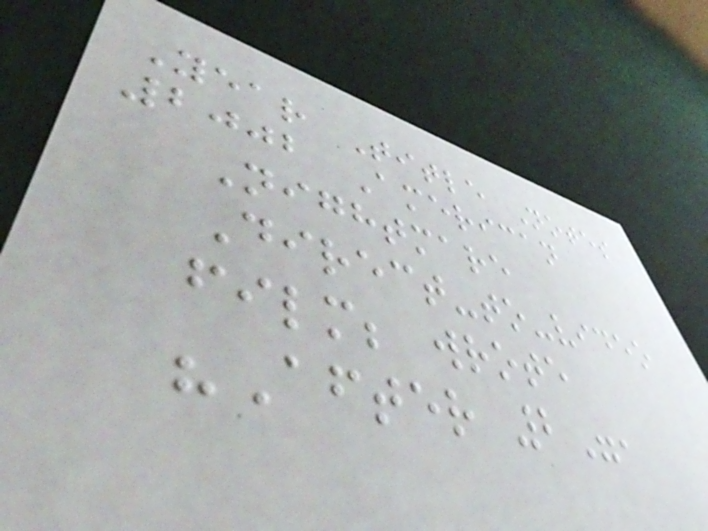Year Title Notes
2002 American
Nightmare
Direct-to-video
film; wrote
"After 2",
